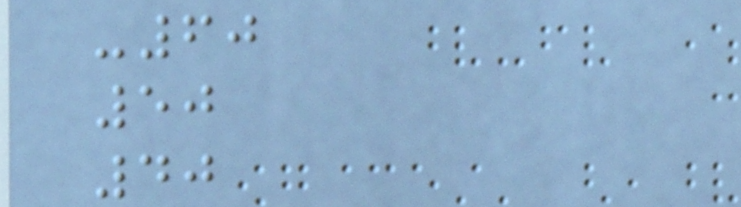-60
50
40
